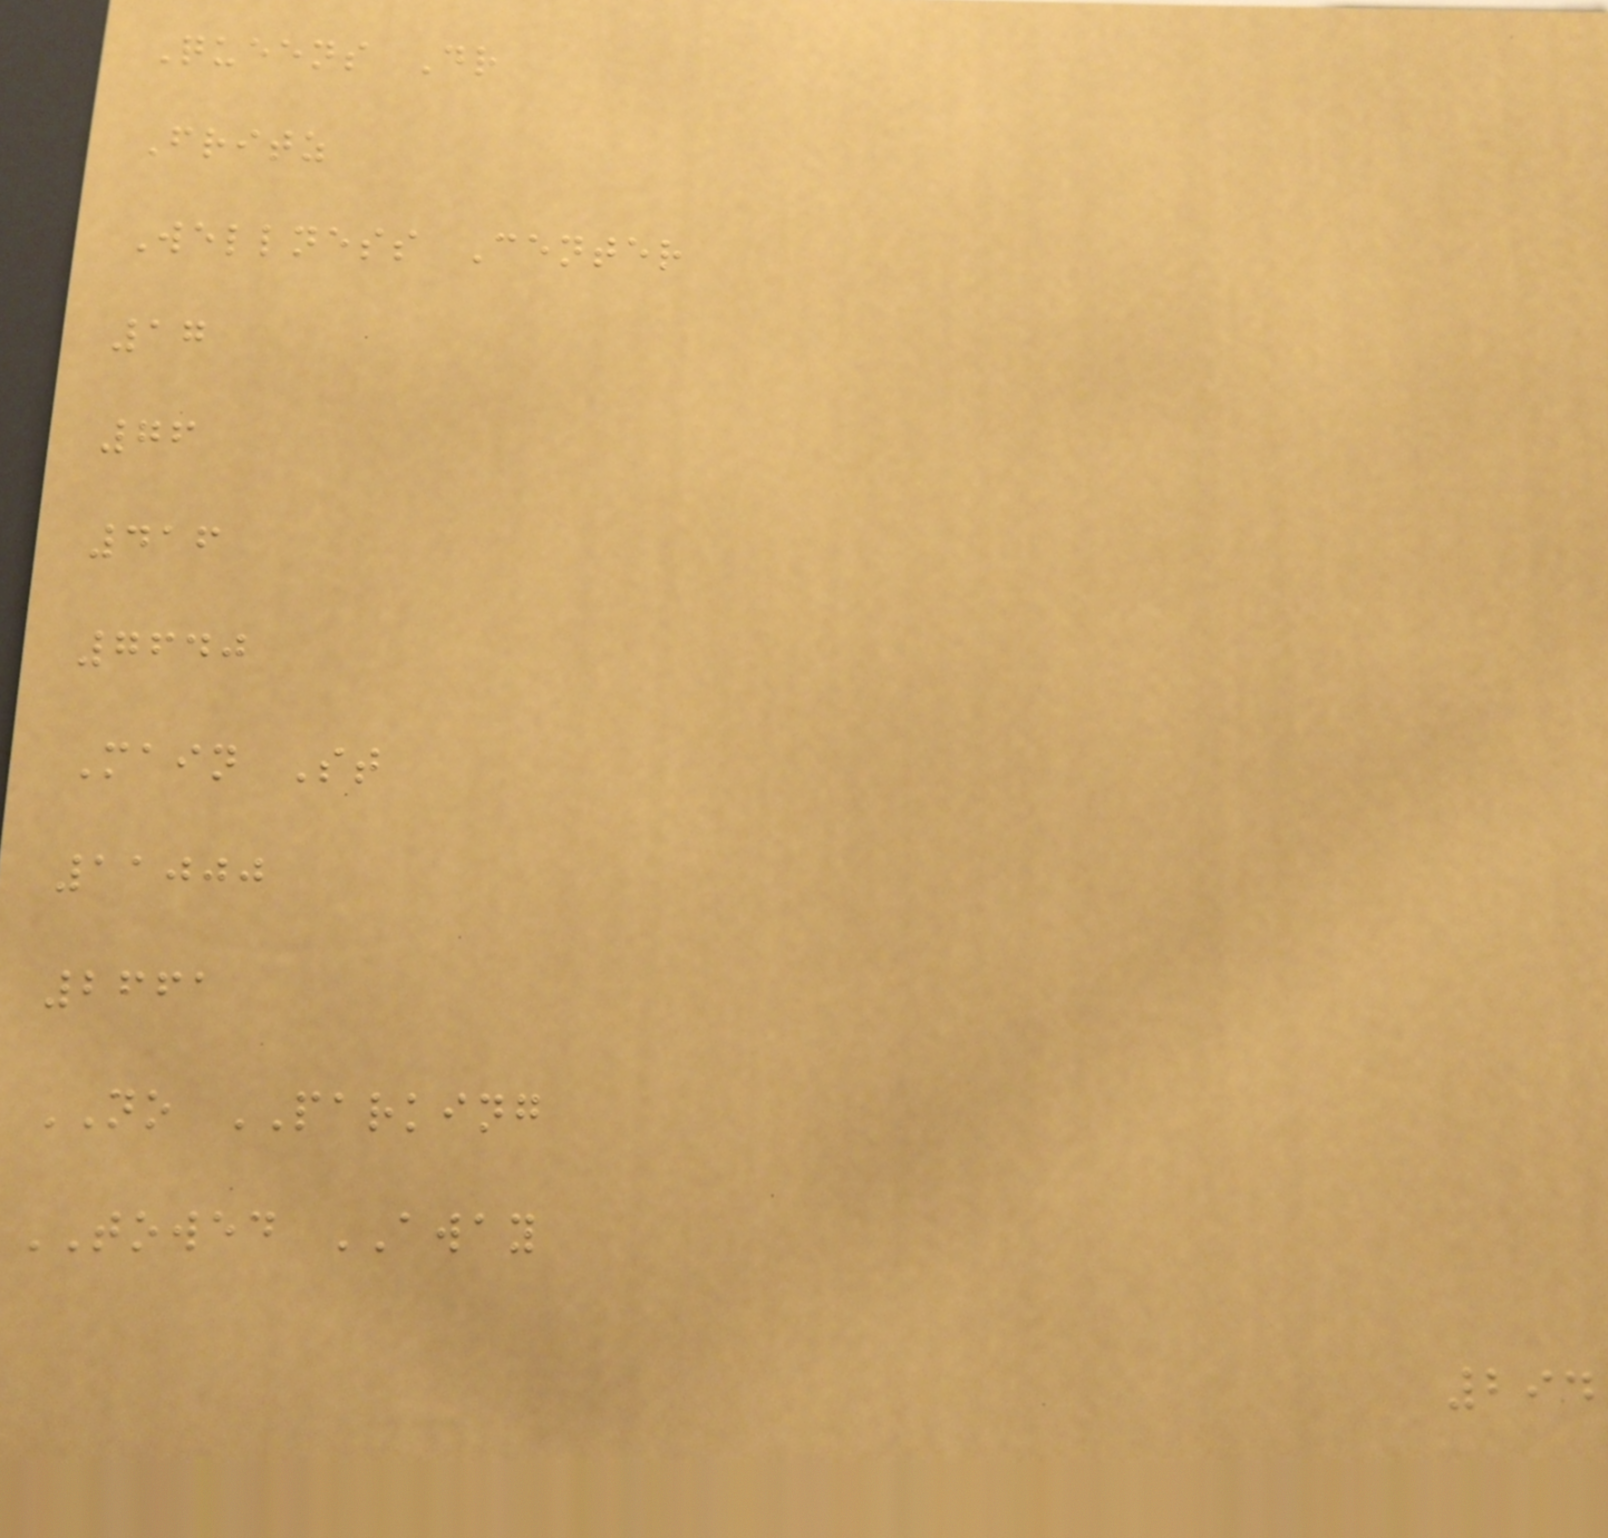Queens Dr
Fritz
Wellness Center
17
76
416
7640
Main St
11000
2661
NO PARKING
TOWED AWAY
294
